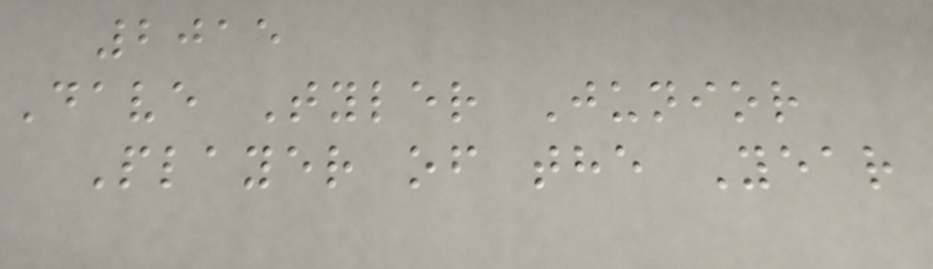2015
Dave Tyler Junior
Player of the Year
